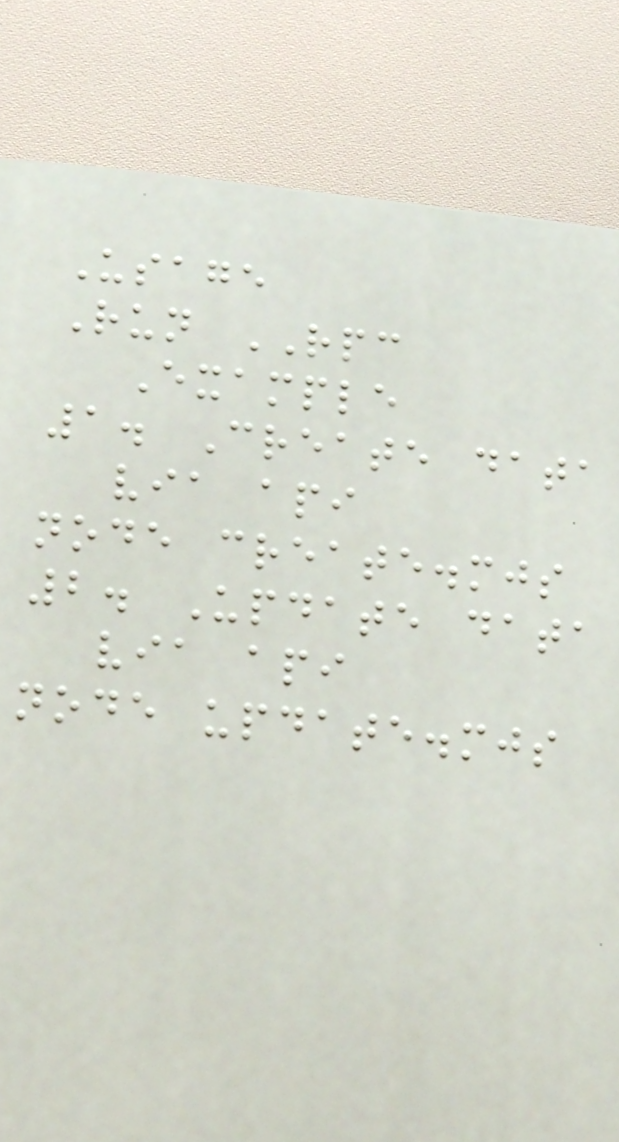Usage
Run RPC
Example
1. Create data
via api
node create.mjs
2. Update data
via api
node update.mjs
